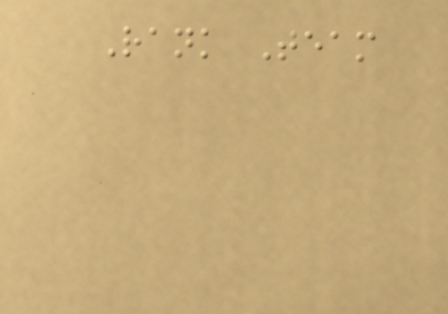Rank Team
